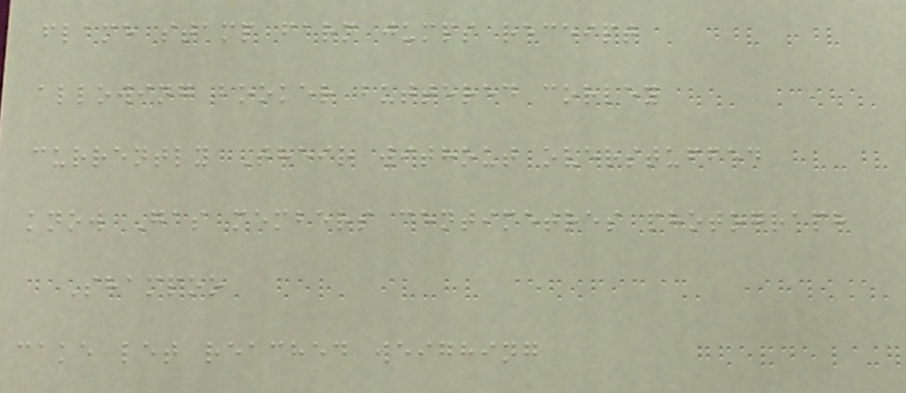flame stamp farm jumps receipt
allowing booker buttered corley
currently Their without overstuffed
know Gas members centimetres photograph
Shampoo
cake let reached weighing
